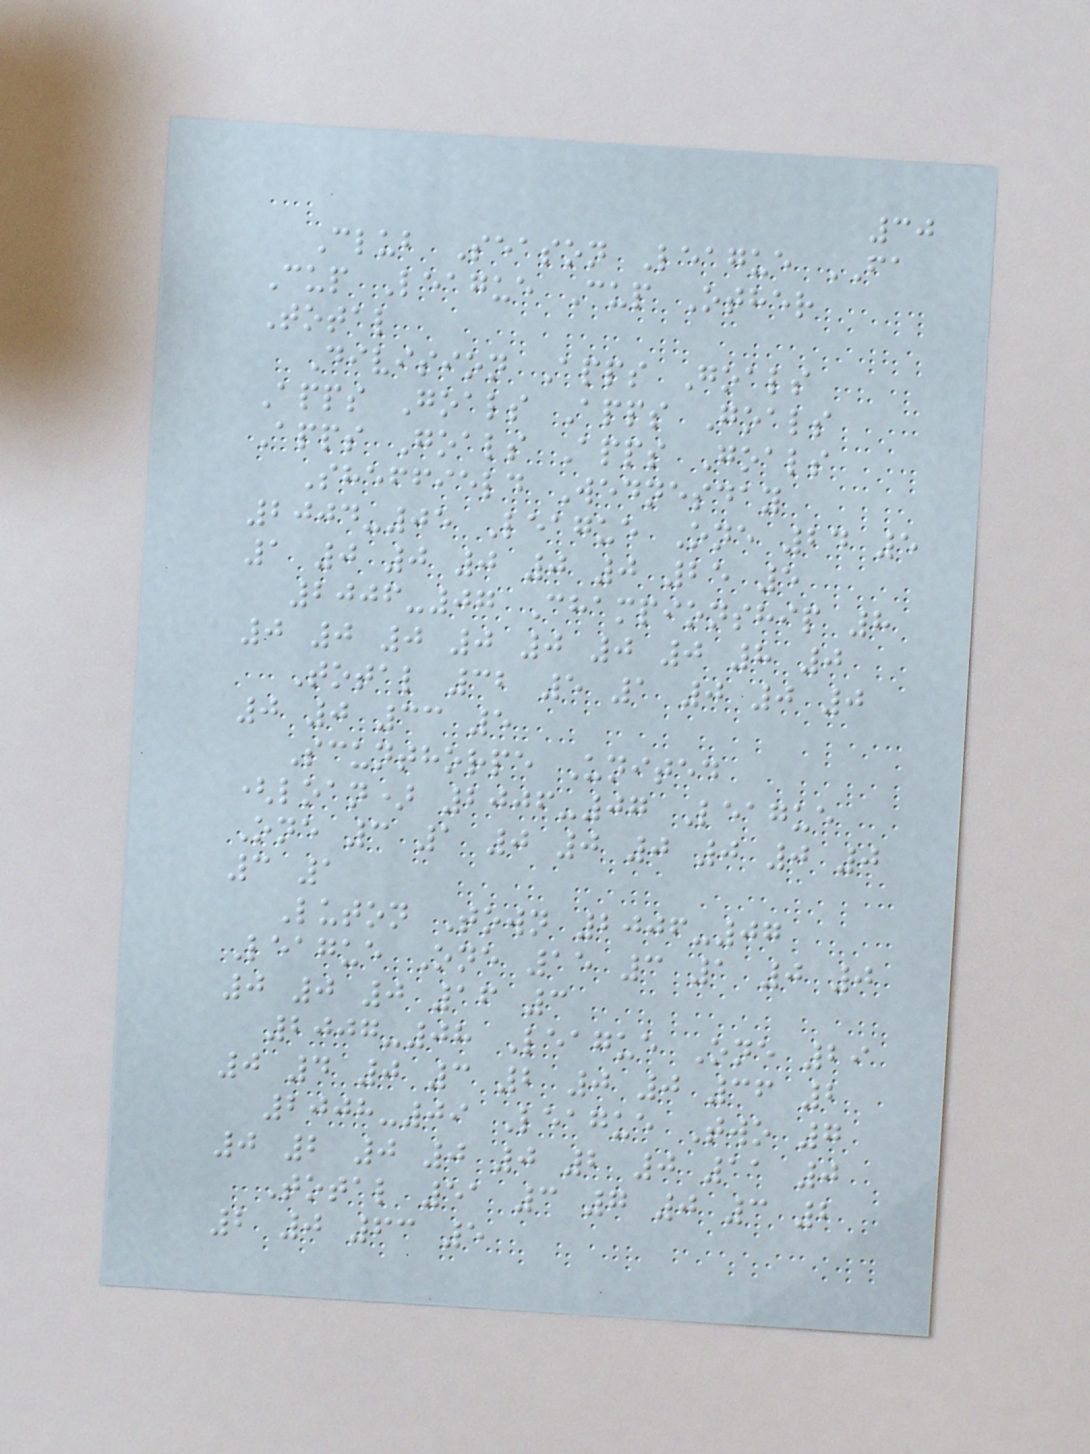30
Club Season League FA
Cup League Cup Other
Total
Division Apps Goals
Apps Goals Apps Goals
Apps Goals Apps Goals
Sheffield Wednesday
2004-05 League One 24 5
1 0 0 0 0 0 25 5
2006-07 Championship 8
0 0 0 0 0 0 0 8 0
Total 32 5 1 0 0 0
0 0 33 5
Scunthorpe United
(loan) 2006-07 League
One 3 1 0 0 0 0 0 0
3 1
Luton Town 2006-07
League One 15 3 1 0 0
0 0 0 16 3
2007-08 League One 29
0 4 0 3 2 0 0 36 2
2008-09 League Two 7
0 2 0 0 0 2 0 11 0
Total 51 3 7 0 3 2
2 0 63 5
